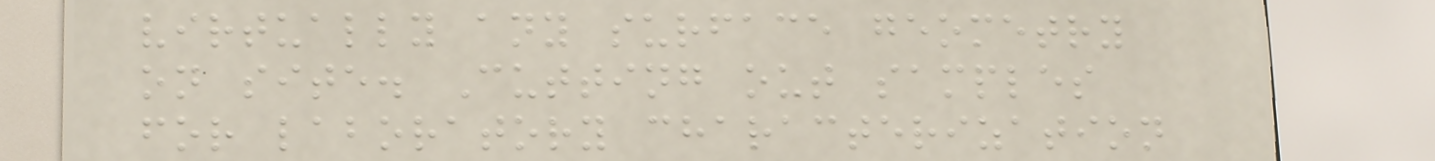virtually any surface geometry
on site. Cutting out samples
for laboratory characterization
